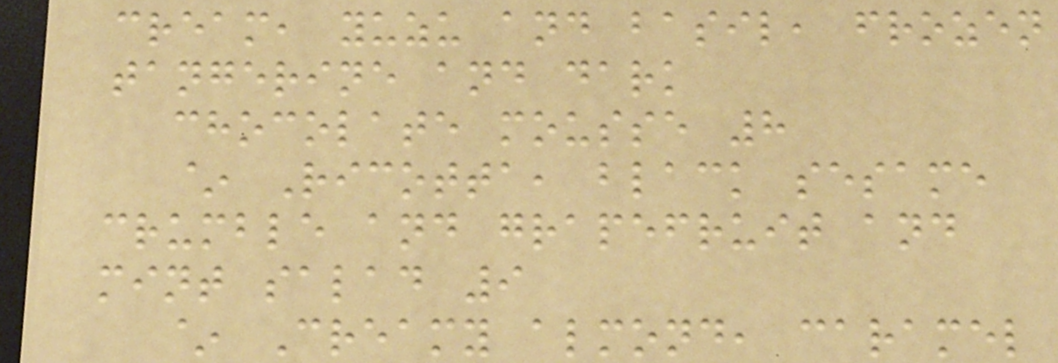cream, yuzu and basil, frozen
tangerine and dark
chocolate mousse 8
~ Ricotta, black sesame
crumble and grapefruit and
mint salad 9
~ Creamy almond, caramel
